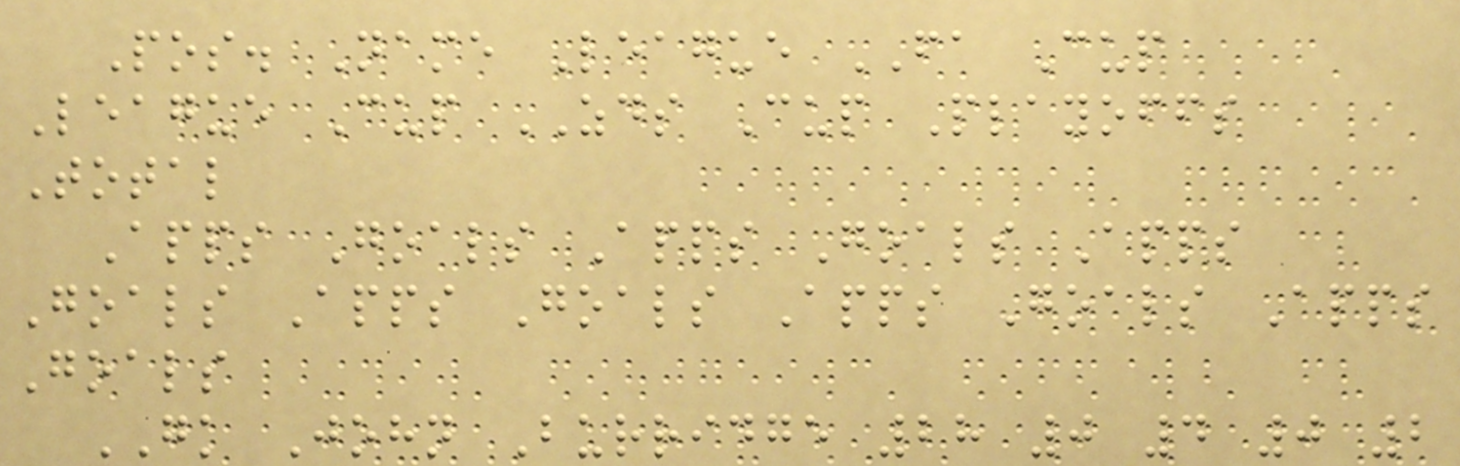Pos. Name League FA Cup
League Cup ZDS Cup Playoffs
Total
Apps Goals Apps Goals Apps
Goals Apps Goals Apps Goals Apps
Goals
GK John Burridge 28 0 4 0 2
